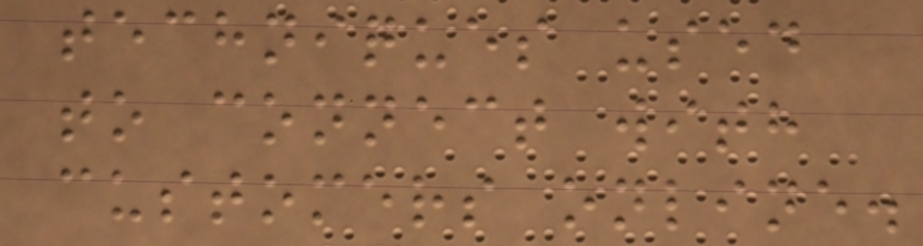techniques used
to connect with
customers online.
